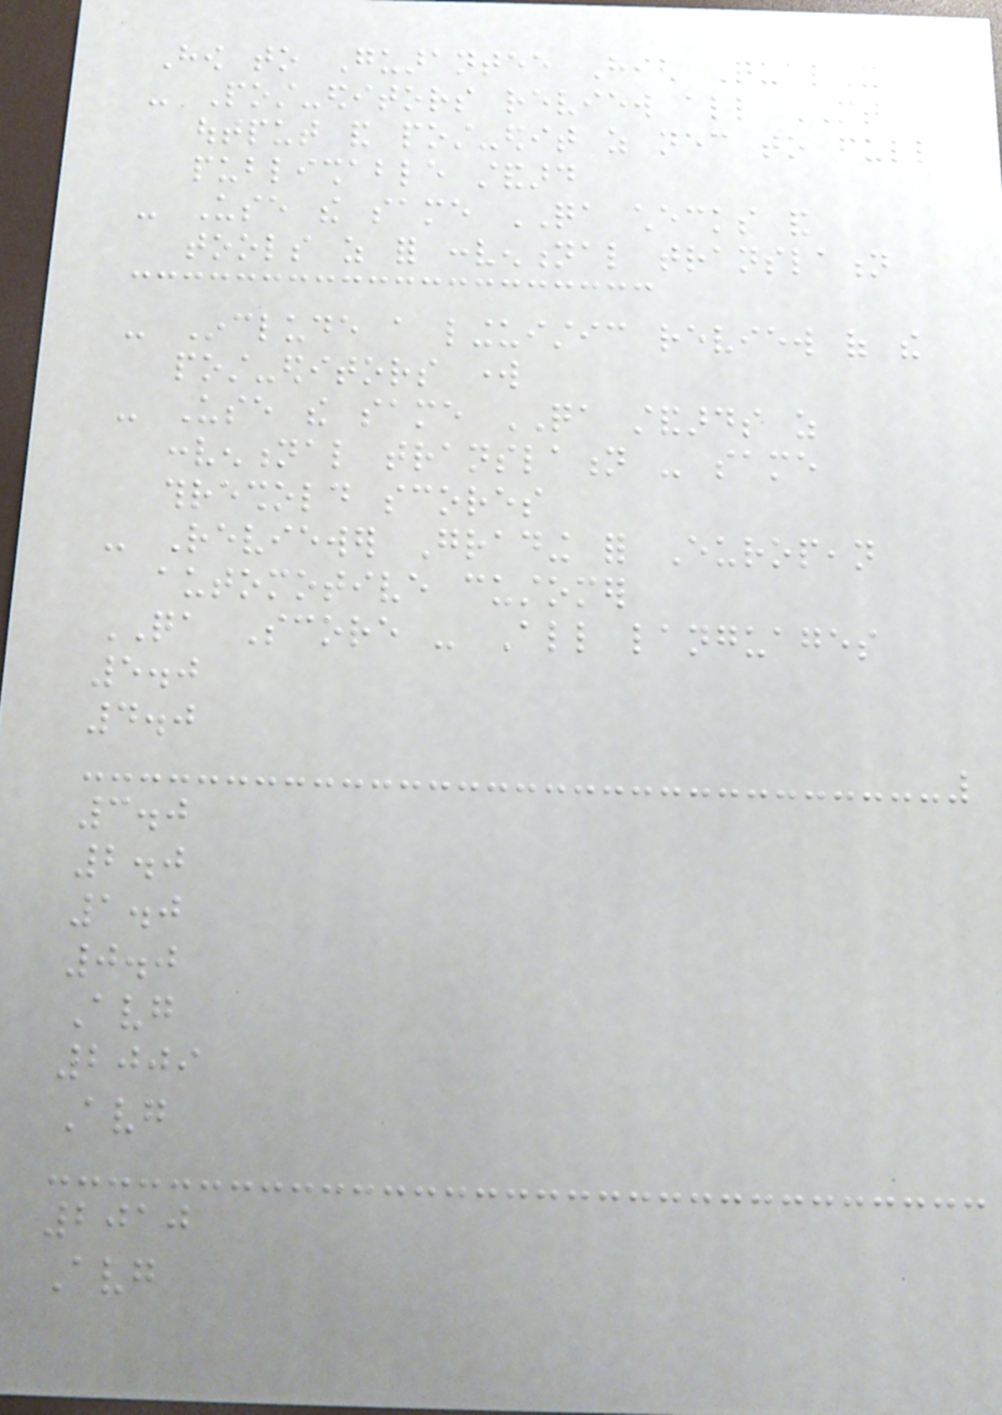How to Guarantee High Quality
- Post-editors review all MT
output and post-edit as necessary to full
publishable standard
- Use the same QA checks and
tools as for conventional translation
- Include a linguistic review of the
post-editors work
- Use the same QA standards as
conventional translation - same
threshold scores
- Reviewer Grading for European
automotive customer
QA Score - All languages
5.0
4.0
3.0
2.0
1.0
0.0
Avg
2009
Avg
2010
Avg
